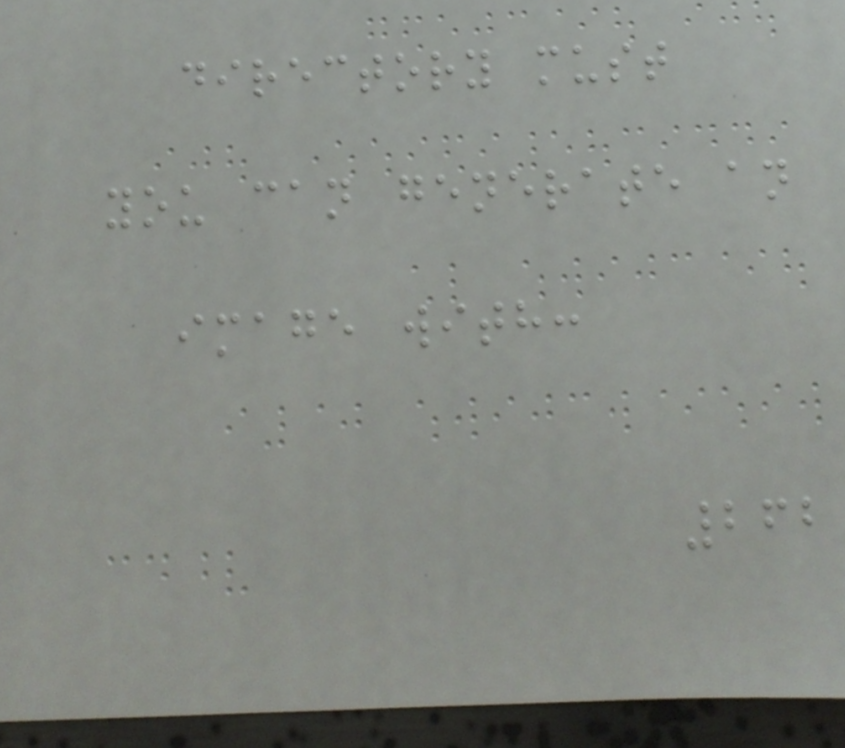directory must
you can generate an
image with:
262
